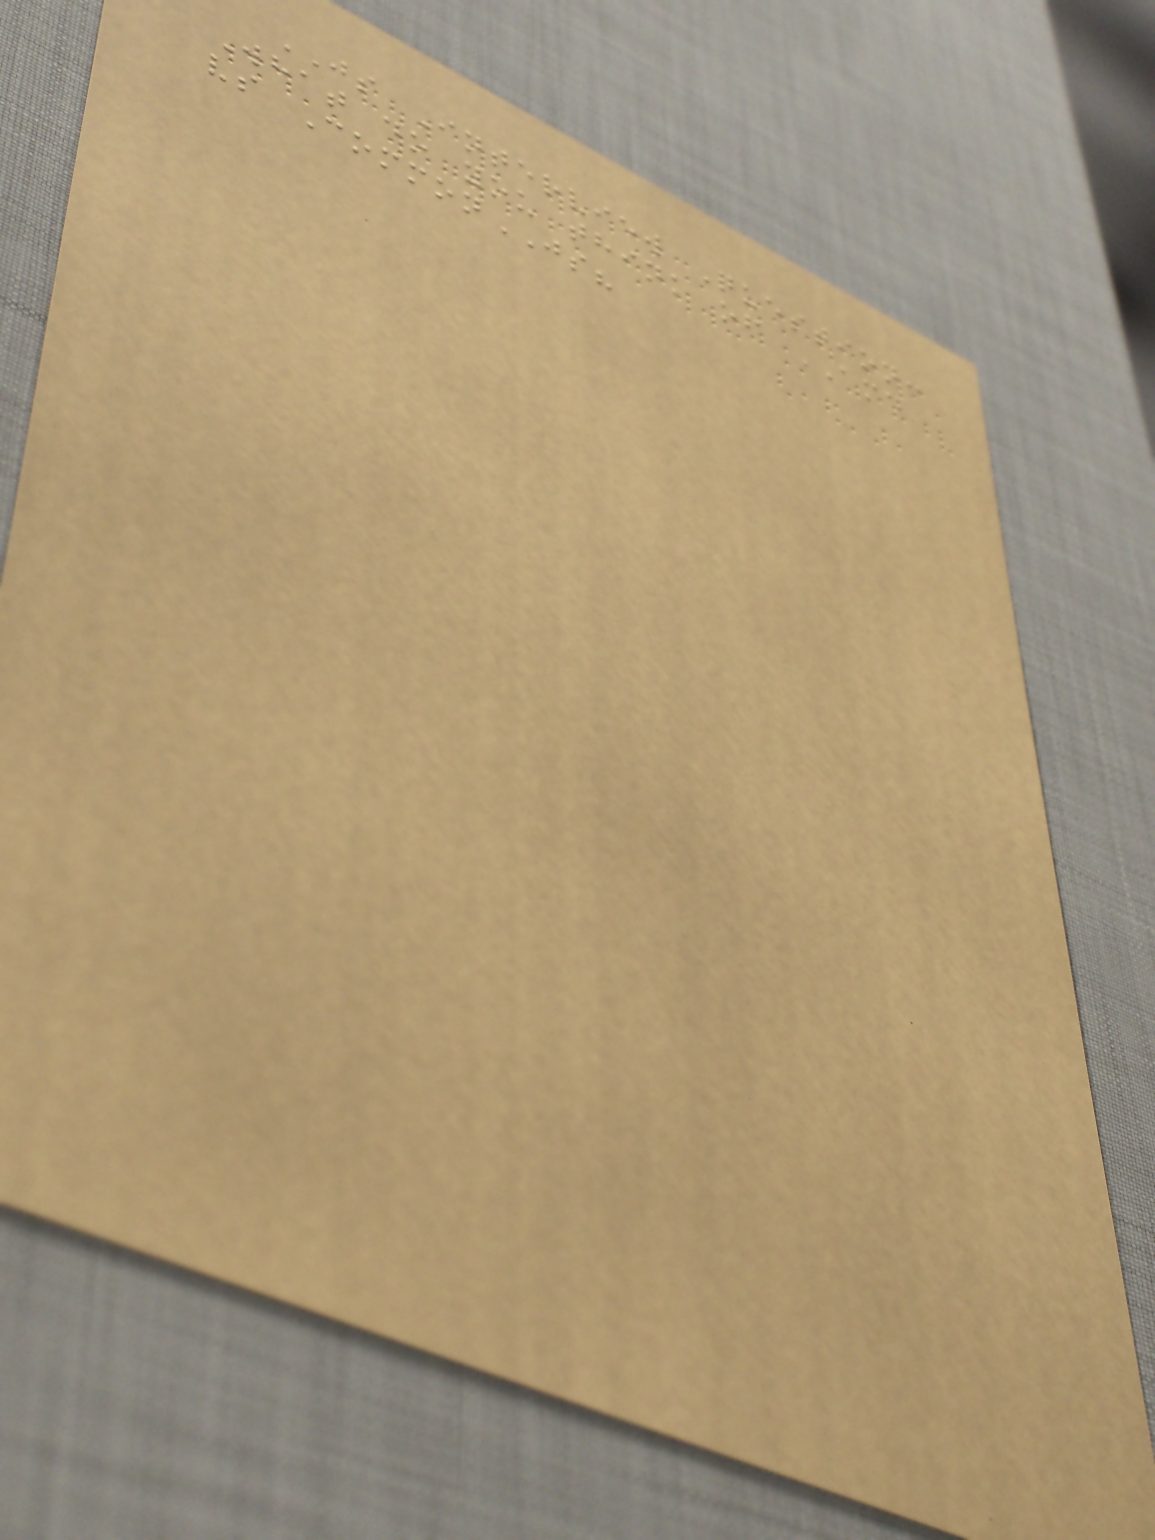JS Interview Question:
What do you think of AMD
vs CommonJS?
